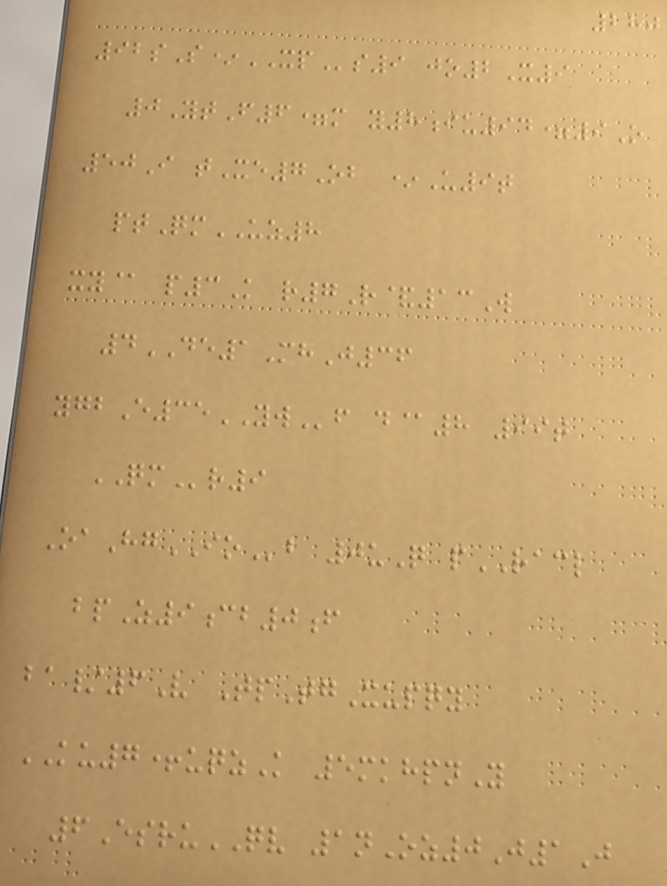280
92sS*XPs9 jo2X9
0YtF6=m y8iu94=9O
50I tXe7Ob *U9t
ptQmUZ8
xy@ p3K r7R&13W
4DE1MhJ36
ygbE35YWf d@8 99t
QMr9
OaHgIOb 0uQ pRACL
bpZ9cb0f
ba/6V TpTgXupqy
KU7+uqzK 5mkhpnY
6EsruQV 1nOz0J1J
